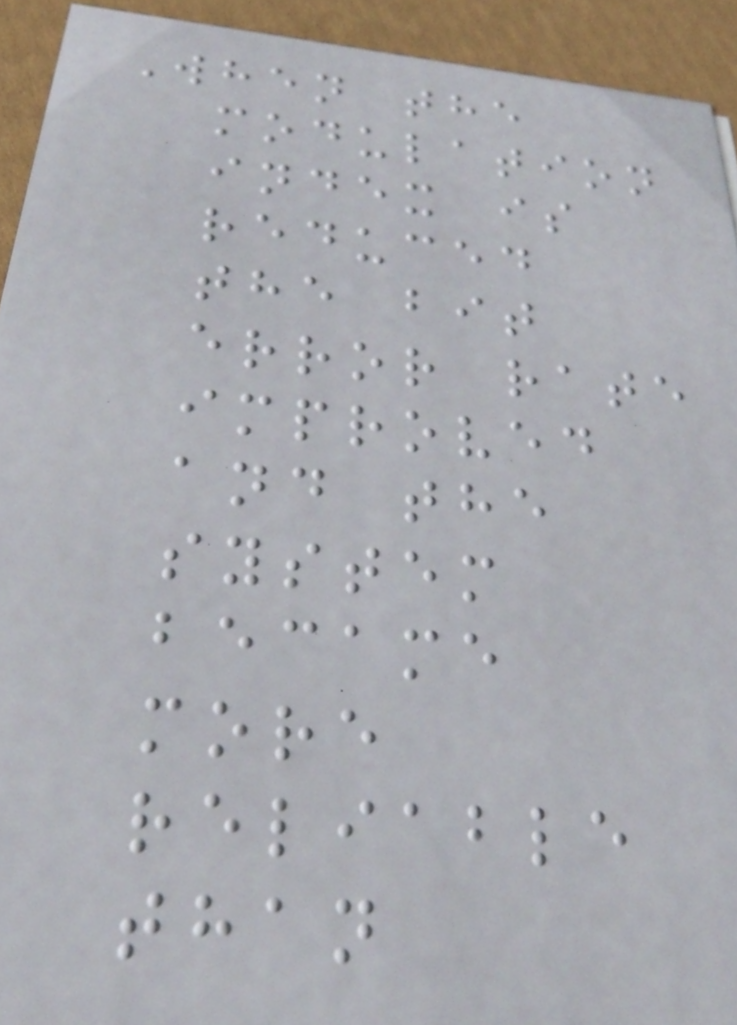When the
modulation
index is
reduced
the bit
error rate
improved
and the
system
became
more
reliable
than
